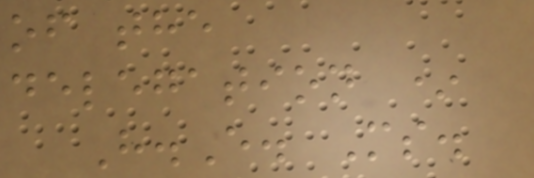of the
delegation *
H.E. Ms.
